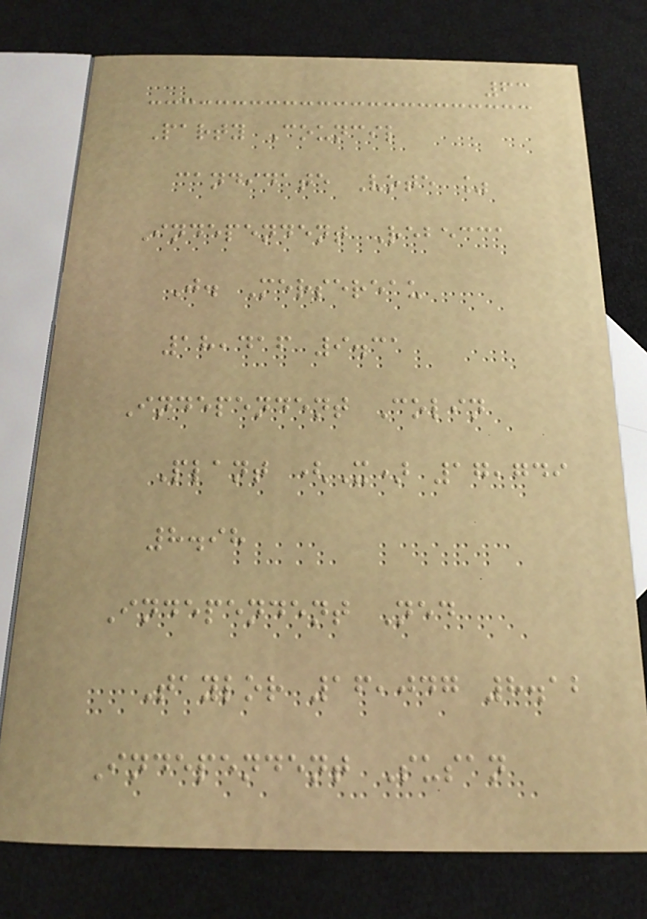63
Party Council
candidate Vote %
Independent Rebecca
J. Mersereau
18,416 9.31
Independent Colin
Plant (X) 17,749
8.98
Independent Ned
Taylor 16,047 8.12
Independent Susan
